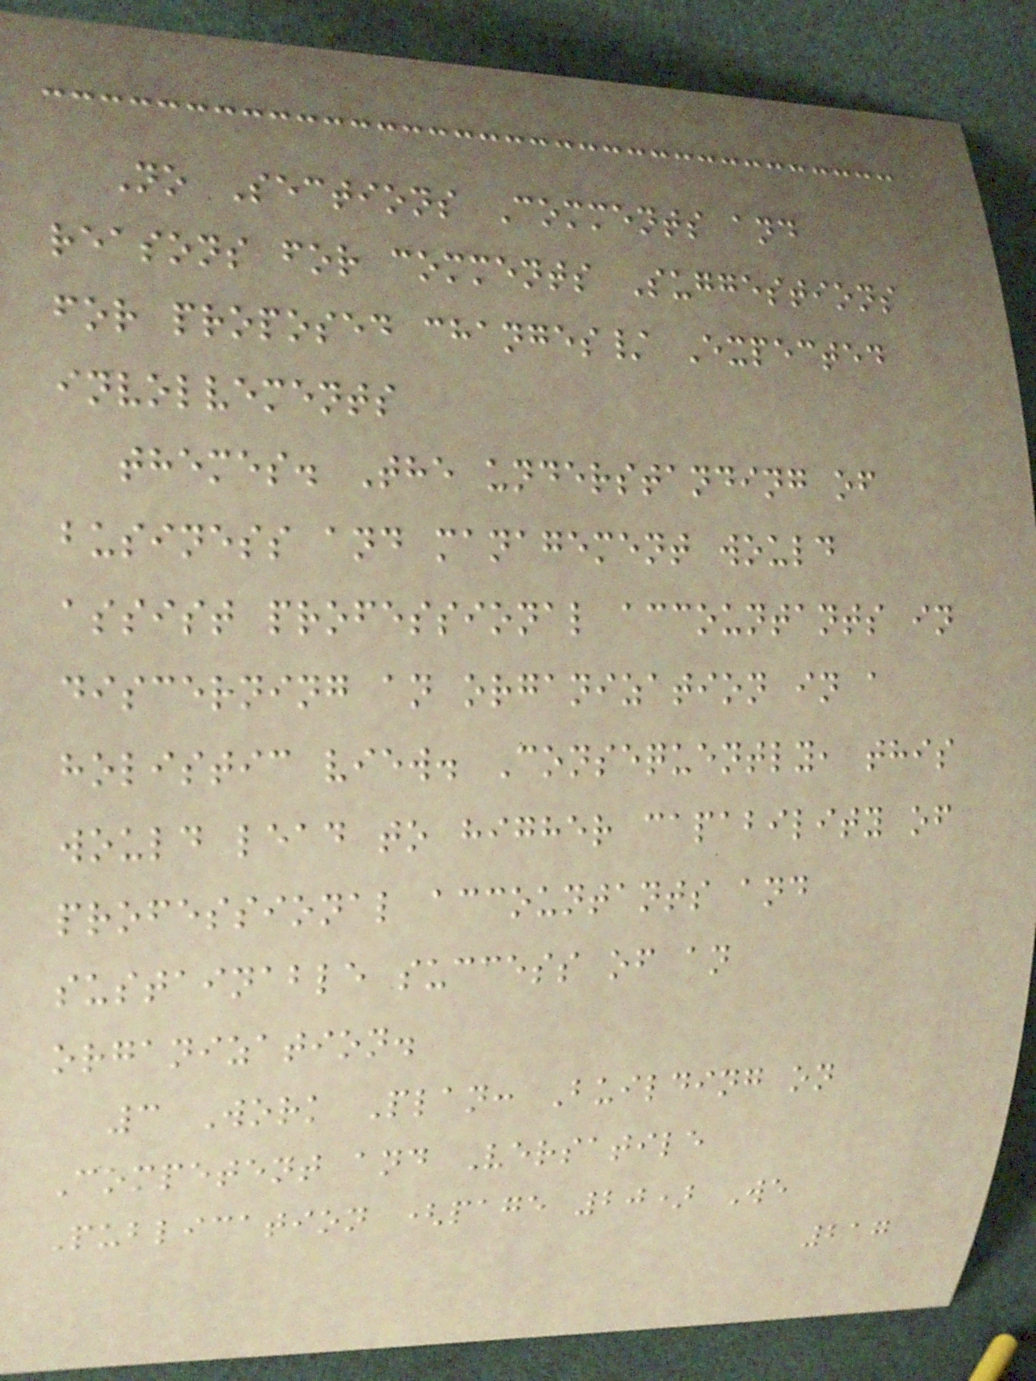No Sections Comments and
reasons for comments Suggestions
for proposed changes/ Expected
involvements
themes. The understanding of
business and management would
assist professional accountants in
discerning an organization in a
holistic view. Consequently, this
would lead to higher capability of
professional accountants and
sustainable success of an
organization.
3 Work Plan: Building on
Competent and Versatile
Publication (page 20) We
217
